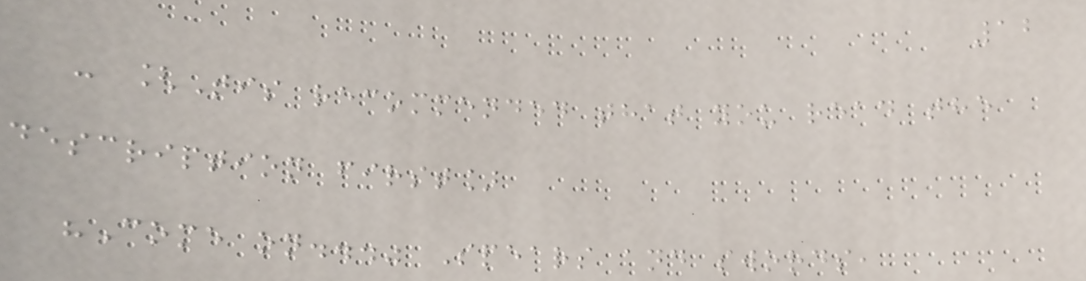12
- [Tis recommended that you read the
description first]
"Come on..." Spears and swords,
